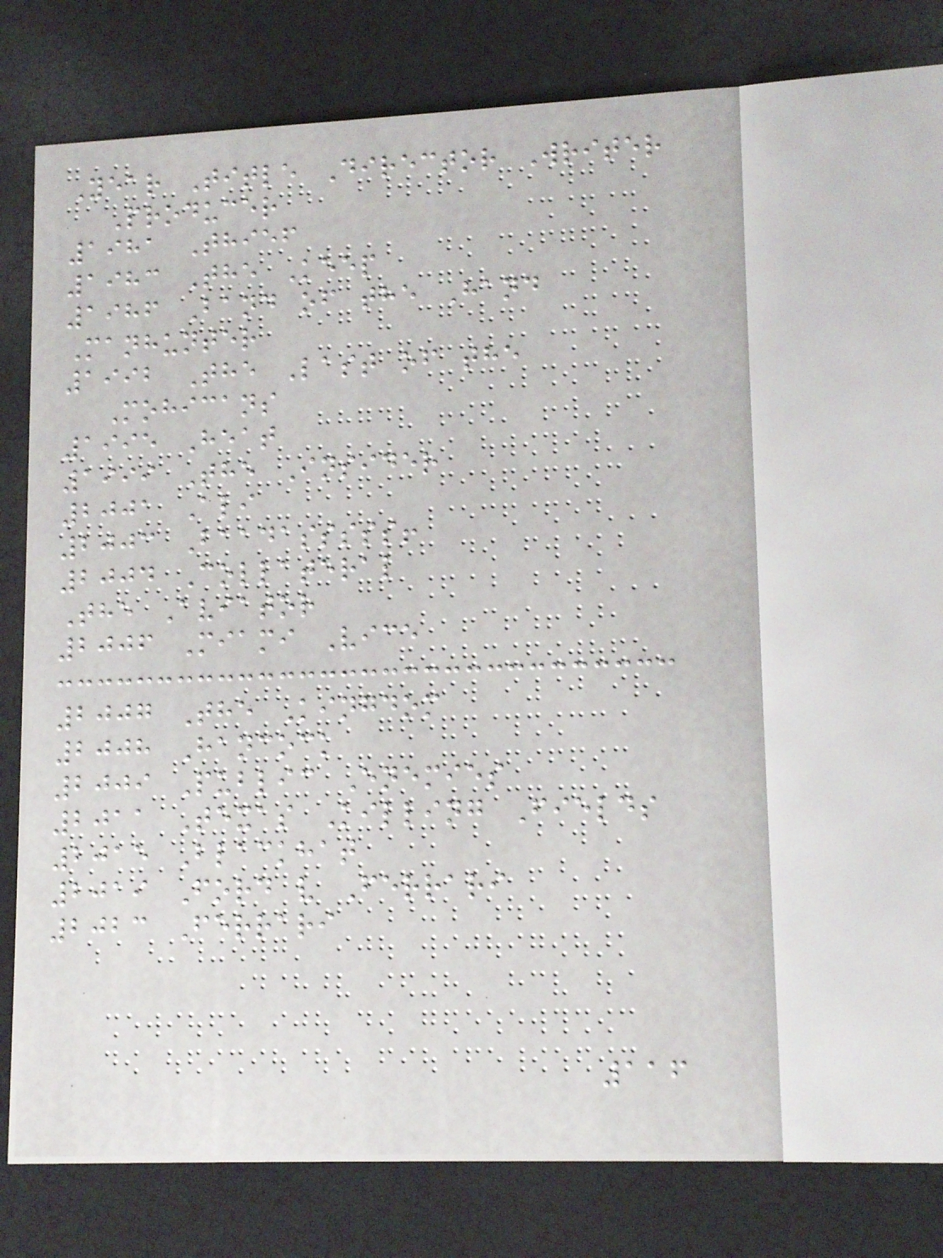Year Title Director Writer
Producer
1981 Thief
1983 The Keep
1986 Band of the Hand
Manhunter
1992 The Last of the
Mohicans
1995 Heat
1999 The Insider
2001 Ali
2003 Baadasssss!
2004 Collateral
The Aviator
2006 Miami Vice
2007 The Kingdom
2008 Hancock
2009 Public Enemies
2011 Texas Killing Fields
2015 Blackhat
2019 Ford v Ferrari
2023 Ferrari
116
